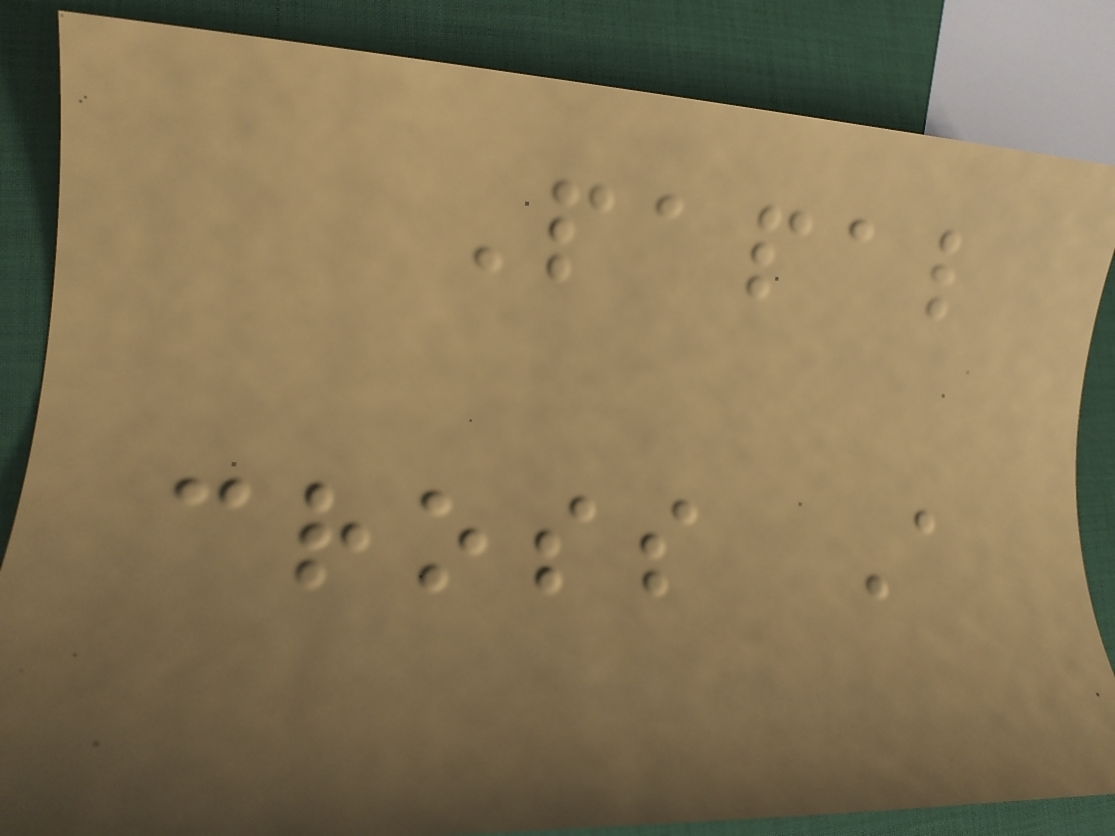Papal
cross A
